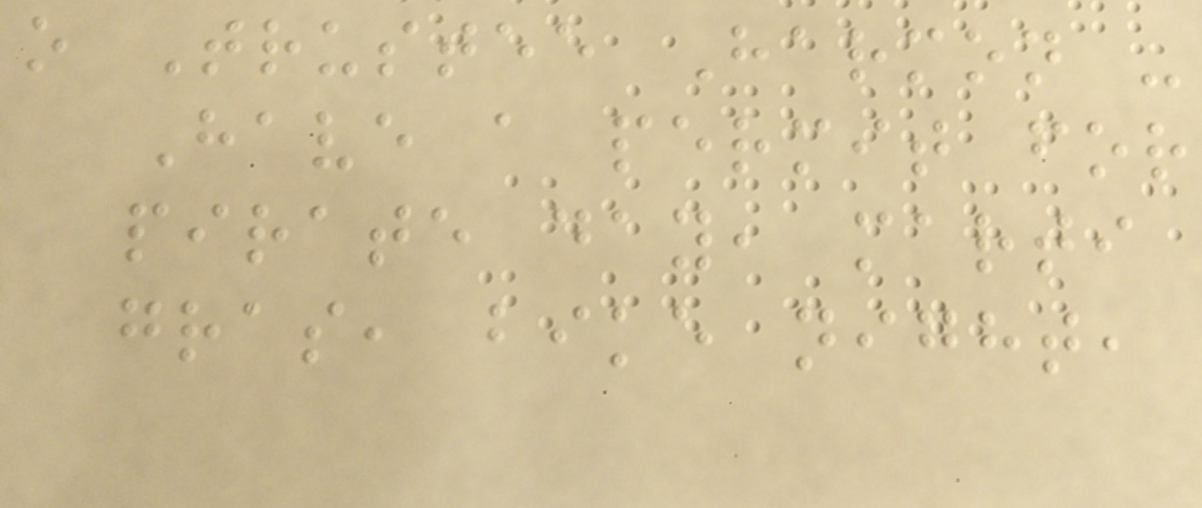o Trustee Harmon -
Have a permit for
pirate day, marti
gras, bike night,
